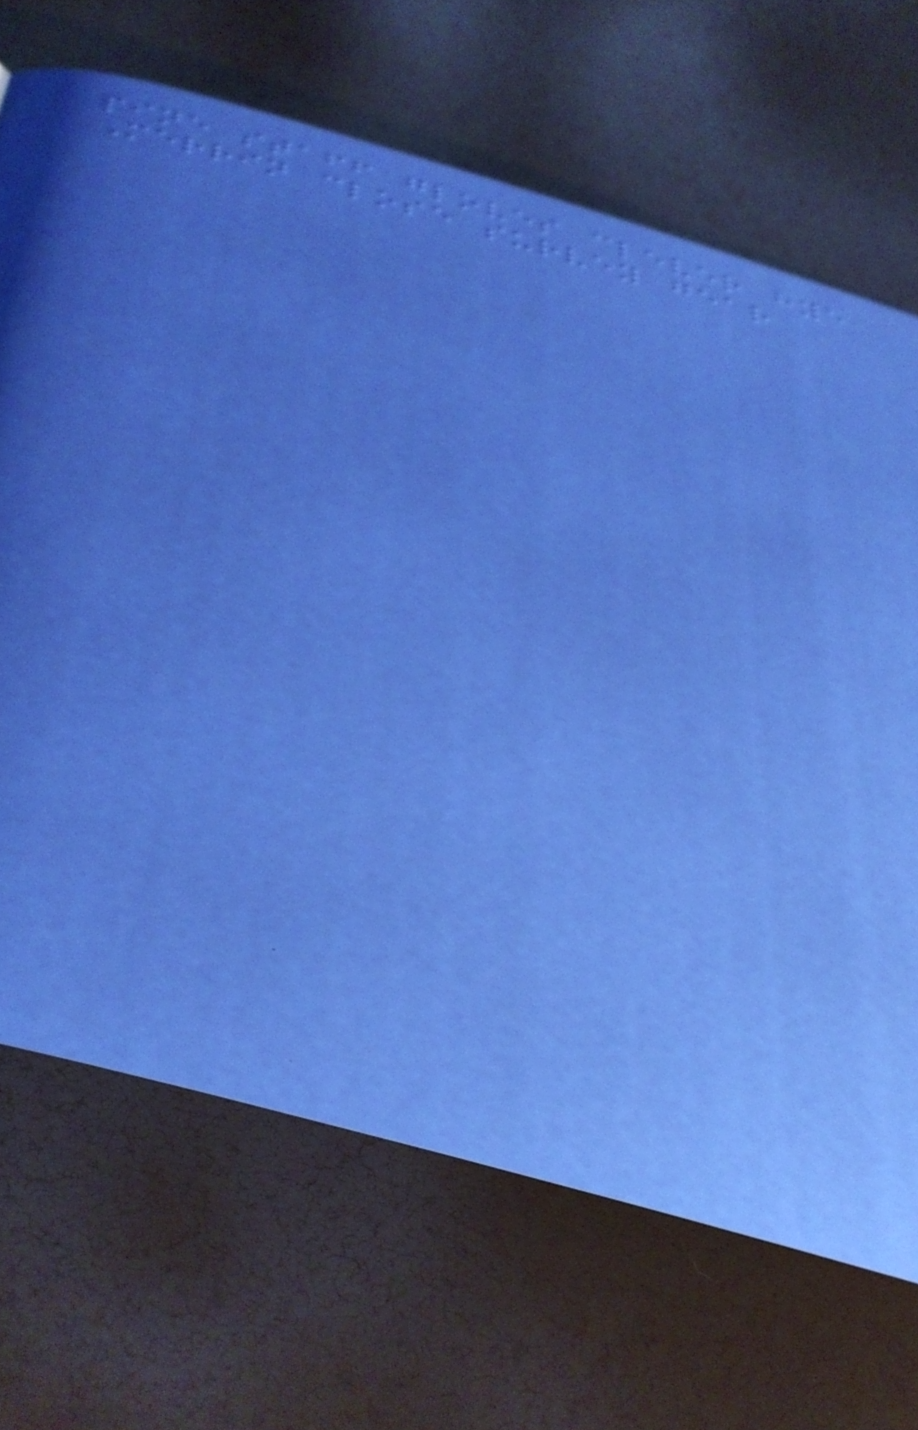pine staff gloves clever hye
Merrin close survey gear
